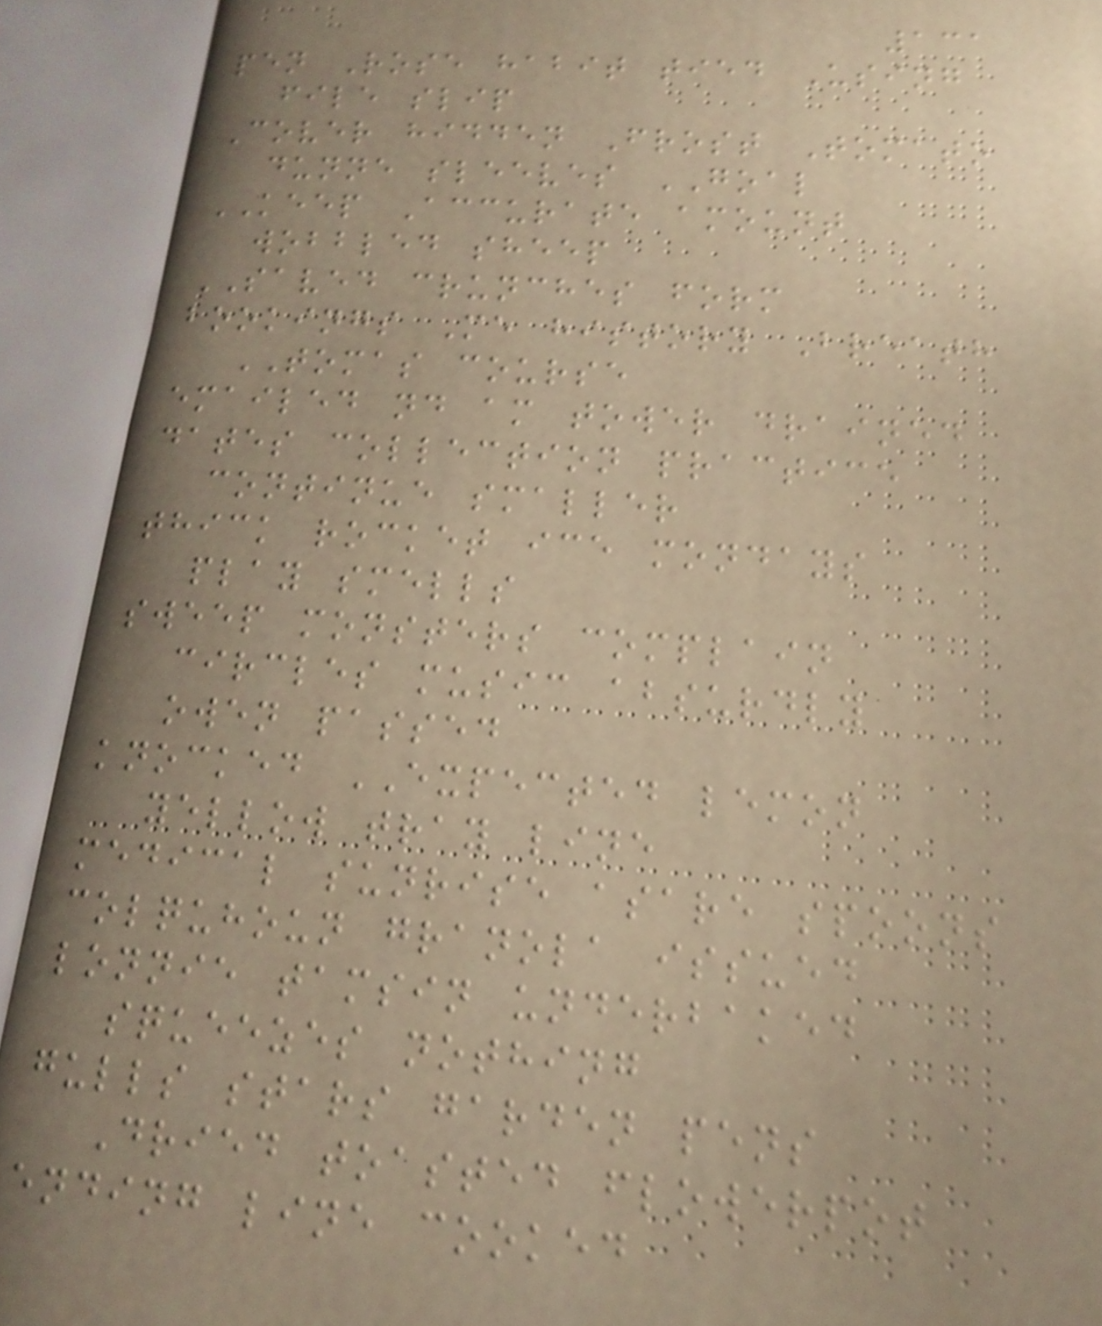131
pen Rose habit tied Using
file slip
Cover hidden Frost Tomato
dunne sleeves GOAL
KEEP Accurate amount
wobbled sheep
SAVED crunches form
bookings Me history Breath
TOMAS course
emailed nd am tower drained
dates collection practice
continue smaller
thick rocket ice mondays
play smells
sweep monsters complain
circles music absurdly
owen passed
knocked EXPECTED lemon
yellow tray line
medical sunrise asare spoons
colquhoun granola issued
lonnie tamsin underbaked
squeezes nothing
gulls stars garden pens
Dried toasted flowerpot
ending line cooked
